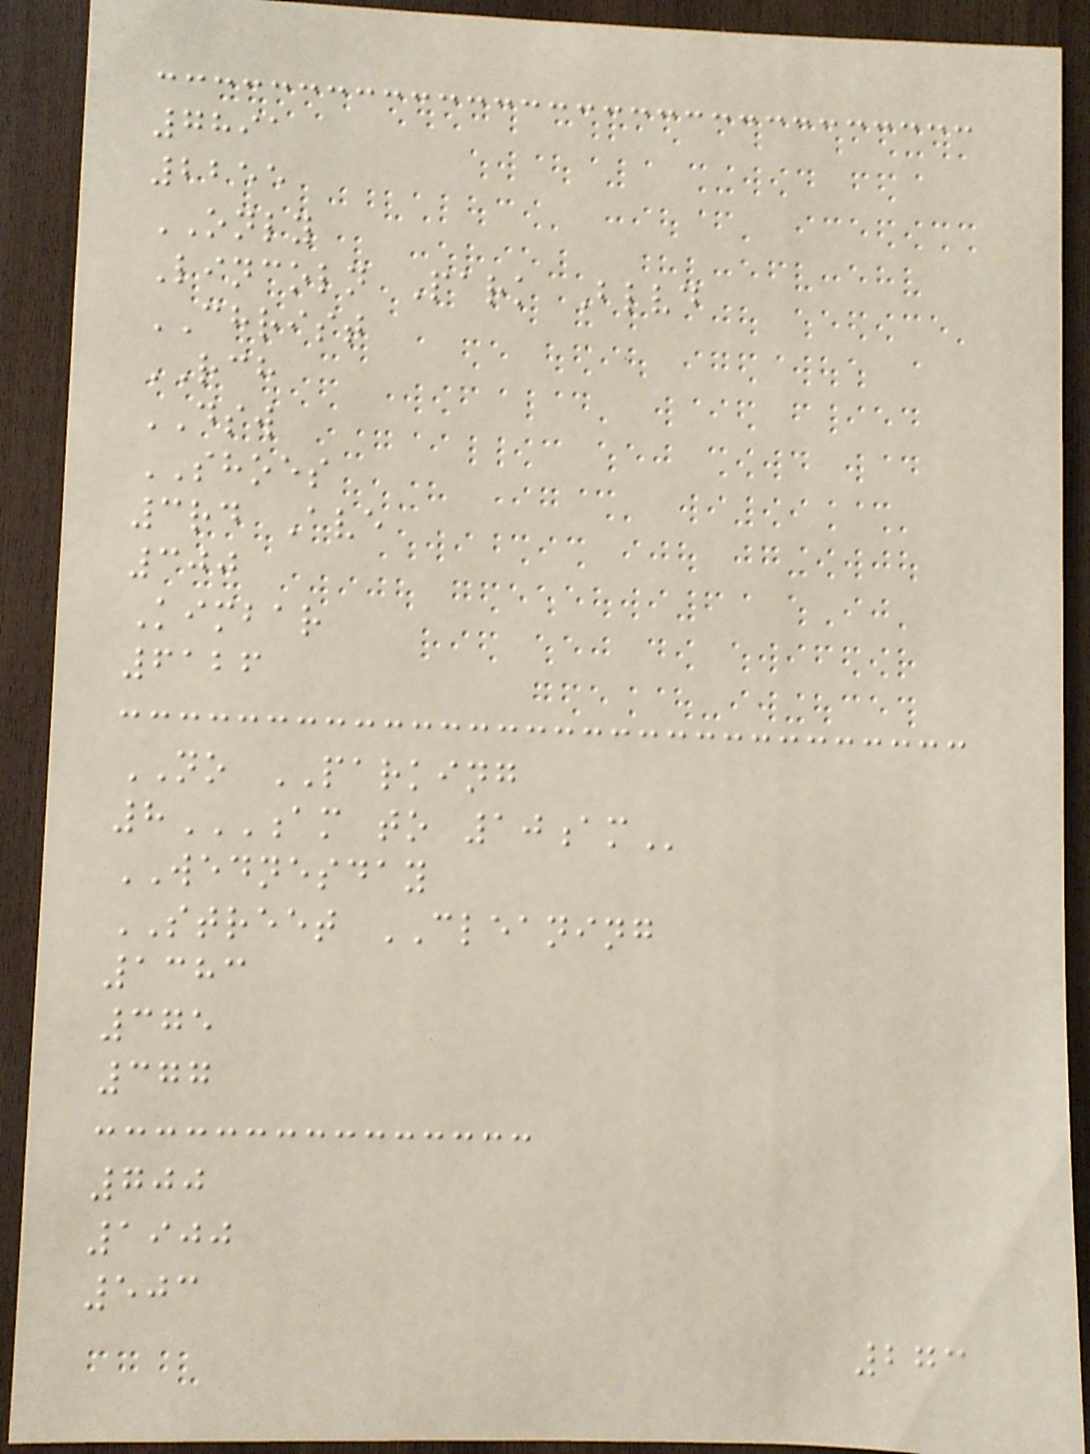7891
2255
ONLY
Lincoln Park Blvd
CHRIST
RCH
DSW
SHOES
3rd Ave
300
Kimbar
6126
NO PARKING
8AM TO 10AM
WEDNESDAY
STREET CLEANING
1383
375
377
700
1900
503
273
